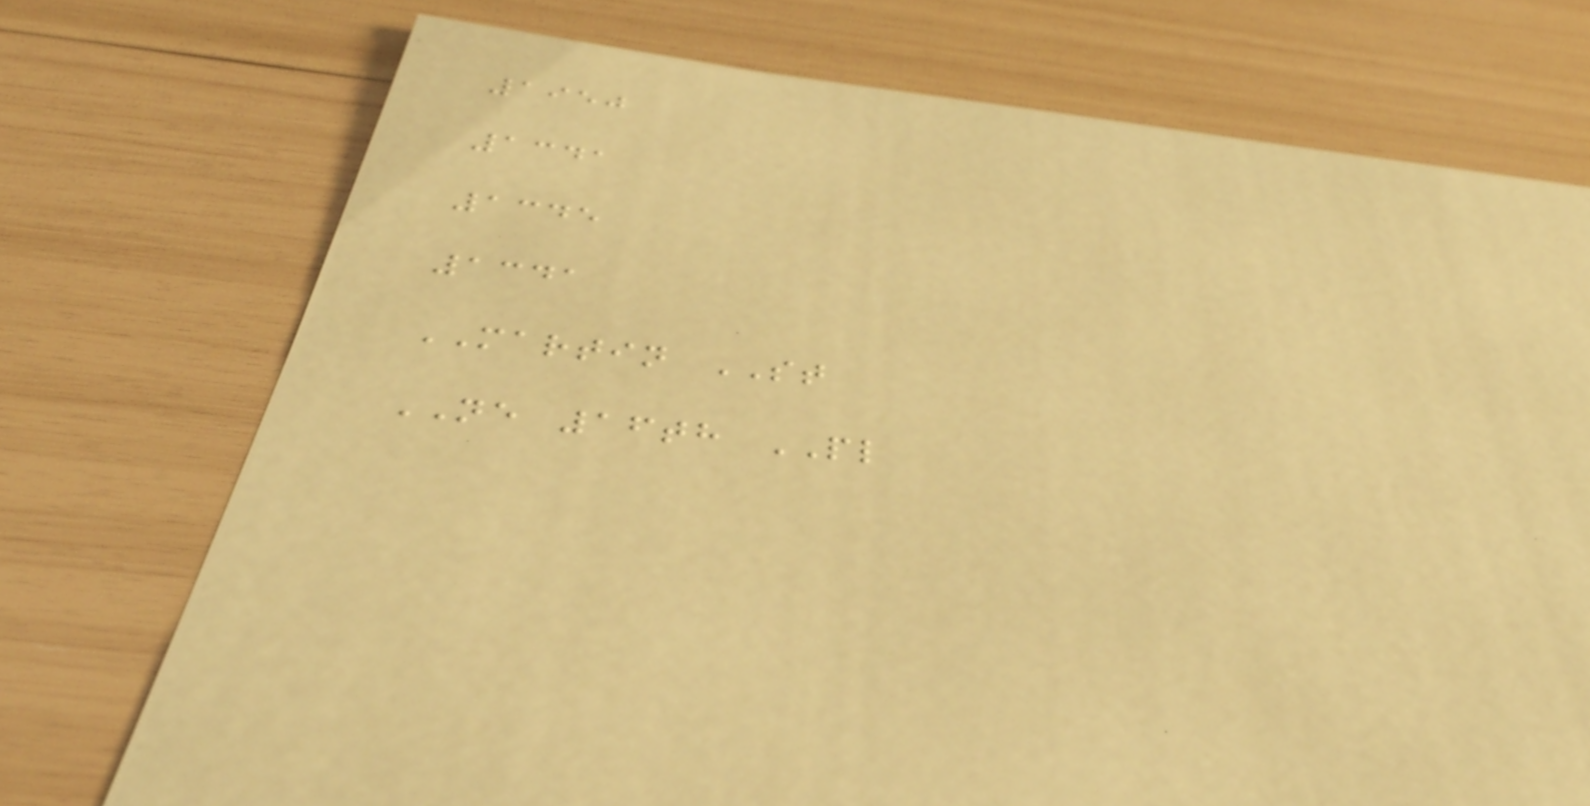1950
1341
1345
1341
MARTIN ST
NE 16th PL
